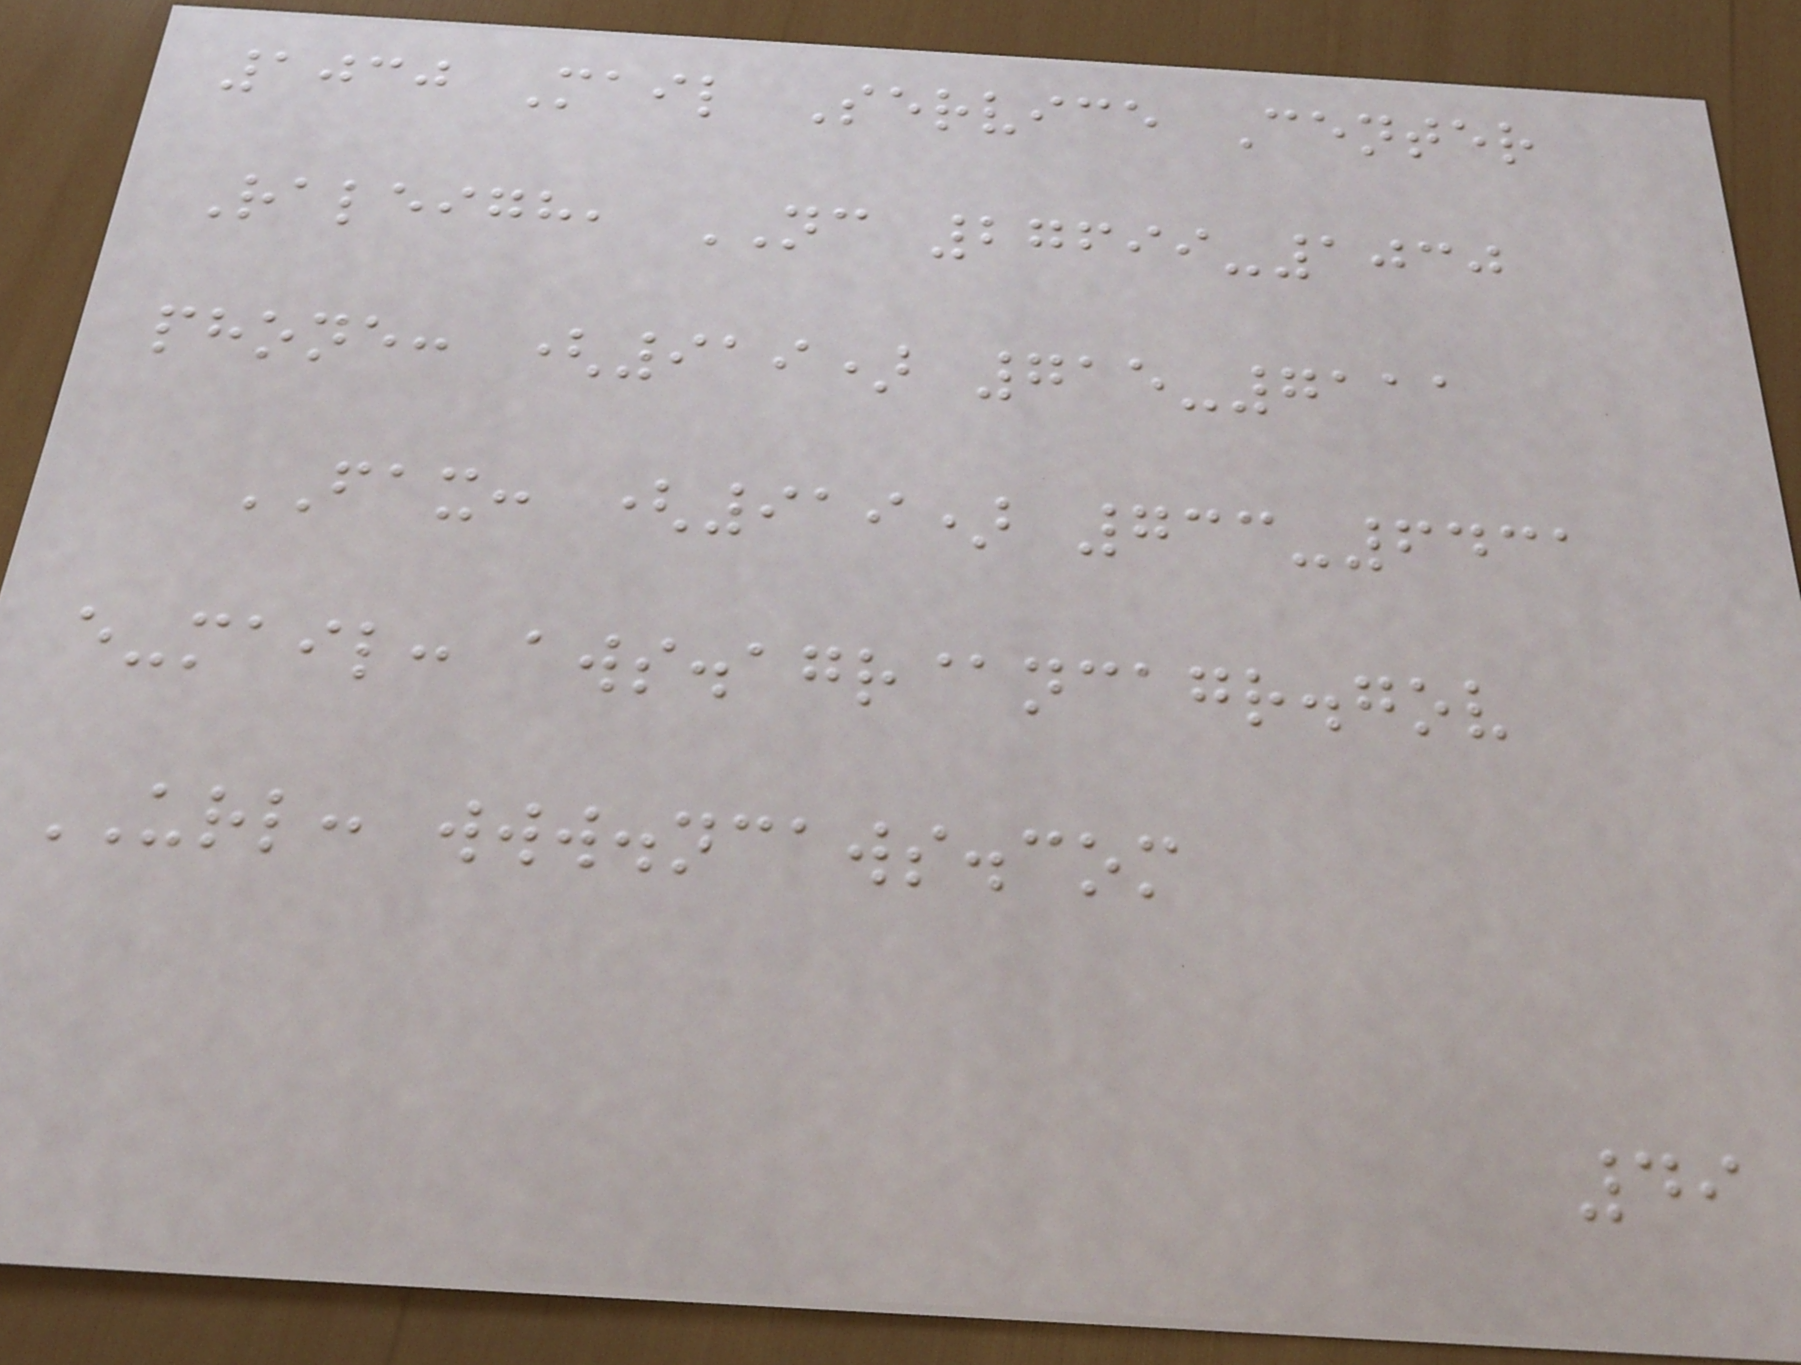1030 Mail Service Center
Raleigh, NC 27699-1030
phone: (919) 715-7111
FAX: (919) 733-6431
e-mail: aws.agr@ncagr.gov
URL: www.ncaws.com
49
